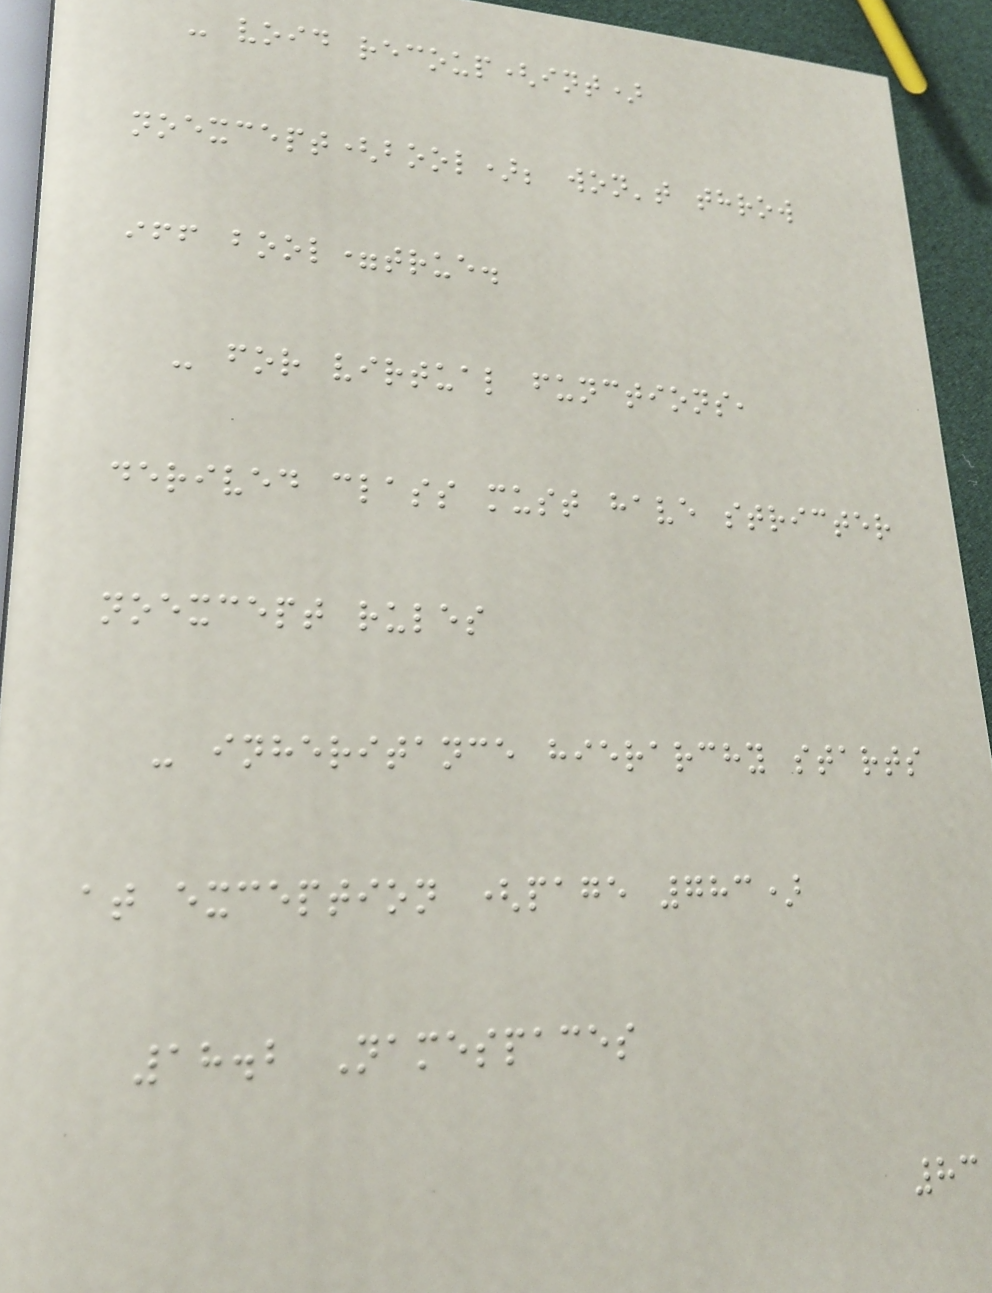- void recoup(int)
noexcept(bool); won't throw
iff bool=true.
- for virtual functions,
derived class must have stricter
noexcept rules
- inheritance hierarchy starts
at exception (page 783)
18.2 Namespaces
83
